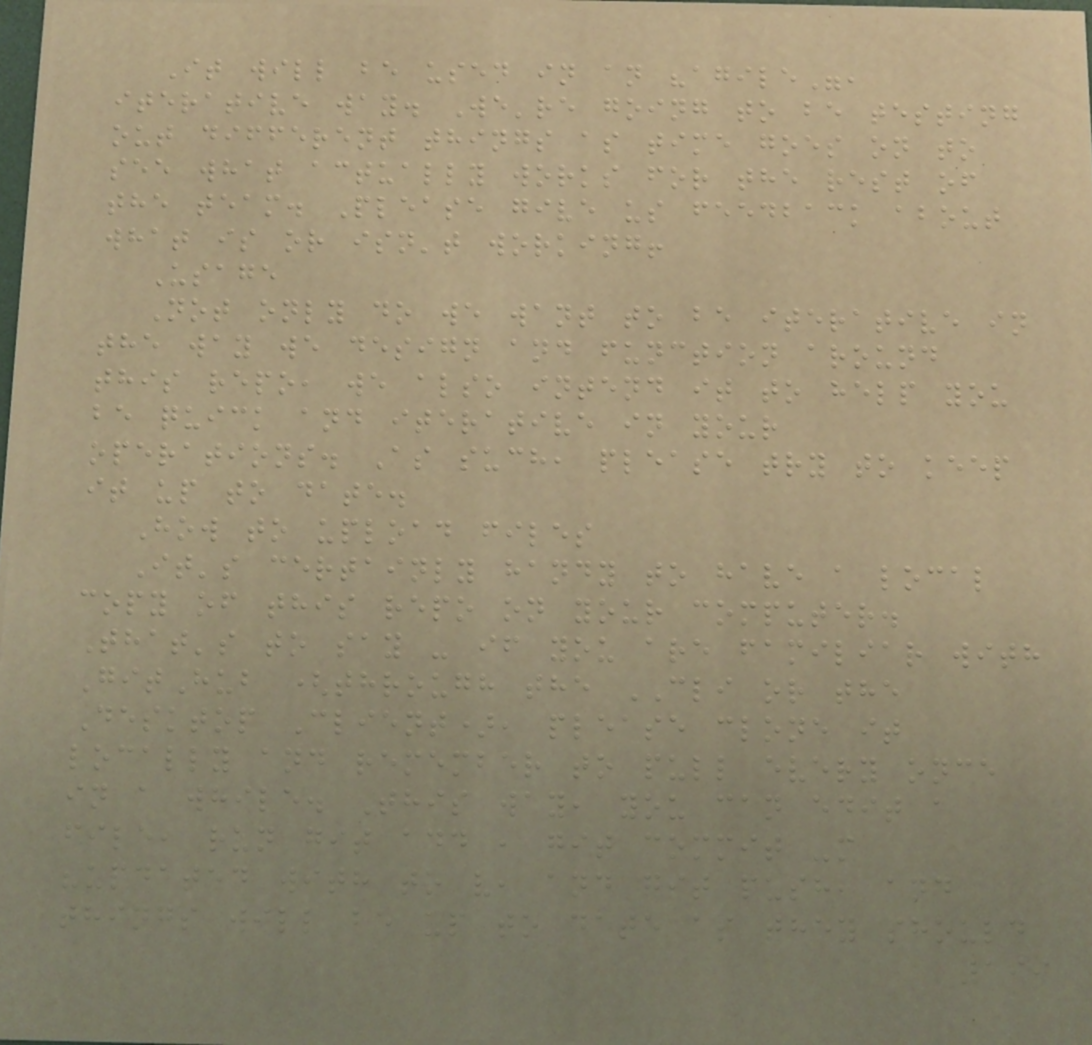It will be used in an "agile",
iterative way. We're going to be testing
out different things as time goes on to
see what actually works for the rest of
the team. Please give us feedback about
what is or isn't working!
Usage
Not only do we want to be iterative in
the way we design and function around
this repo, we also intend it to help you
be quick and iterative in your
operations. As such, please try to keep
it up to date.
How to upload files
It's certainly handy to have a local
copy of this repo on your computer.
That's to say - if you are familiar with
GitHub (through the CLI or the
Desktop Client), please clone it
locally and remember to pull every once
in a while. This way, you can edit a
file, run git add , git commit -m
"updated with to v, and git push, and
things will be up to date as they should
199
